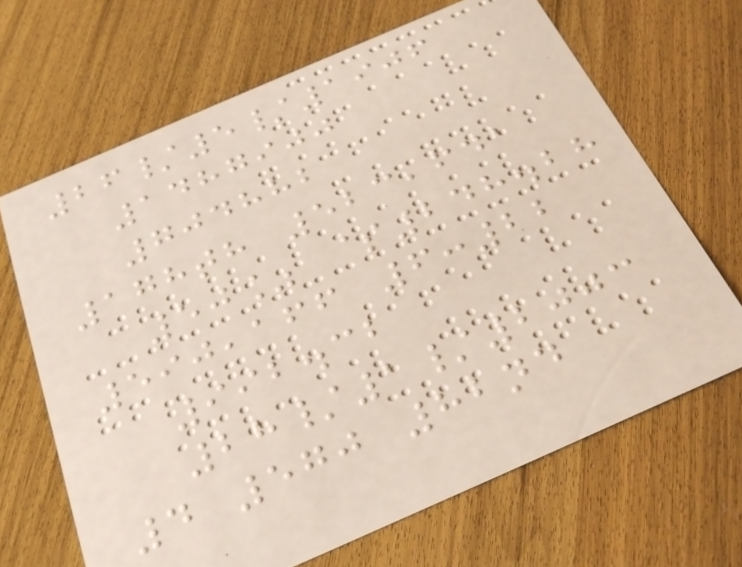26/5/1906
1487900
704882
178th 523,641
50% $248.28
590,166 6:22
992.32
28/1/2003
4 570 82nd
